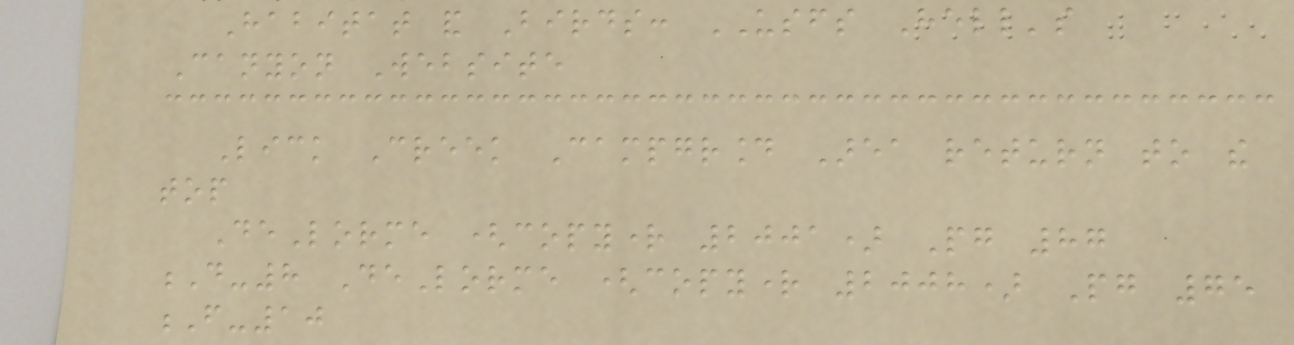Habitat and Birds: USFS Hell's
Canyon Website
Lick Creek Campground Area return to the
top
DeLorme (copyright 2001) Pg 87
D-8 DeLorme (copyright 2008) Pg 75
F-10
